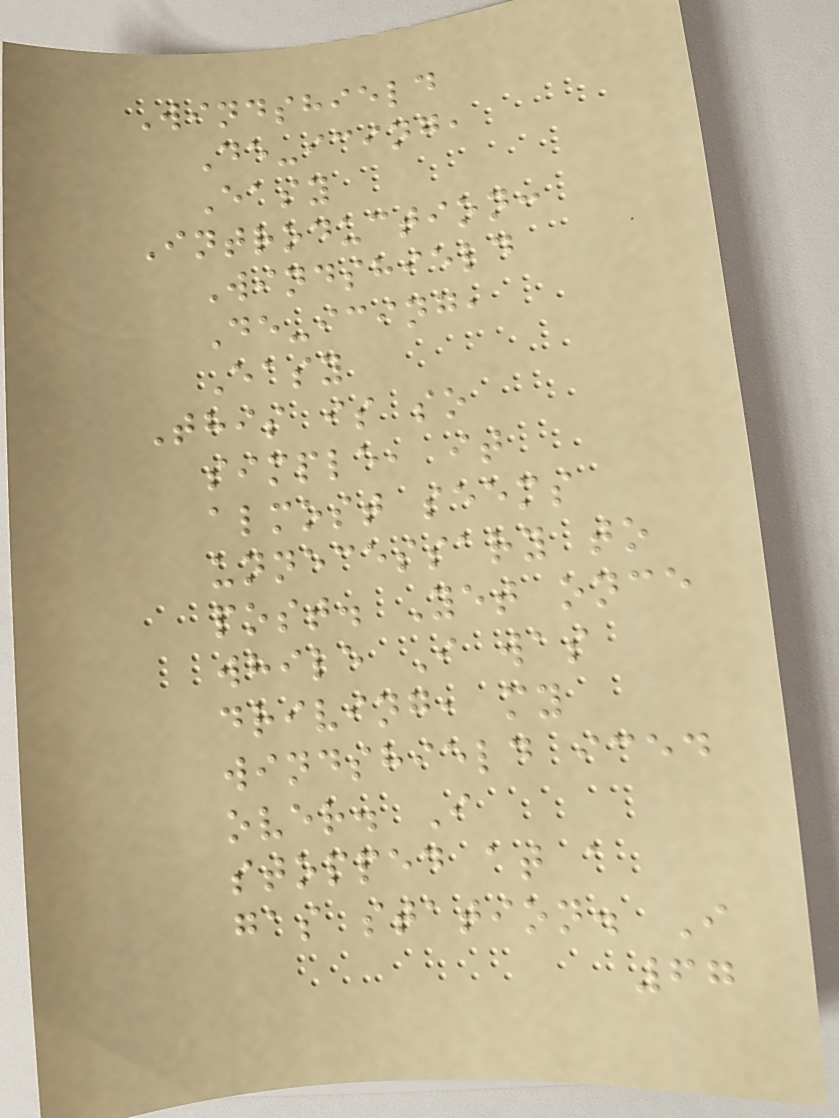Windshield
De-icing,
Easy
Introduction:
Windshield
De-icing,
Easy
This is so
simple, it
almost seems
unnecessary to
post. Yet once
while I was
driving, my
windshield iced
over. I
stopped at a
gas station. I
67
